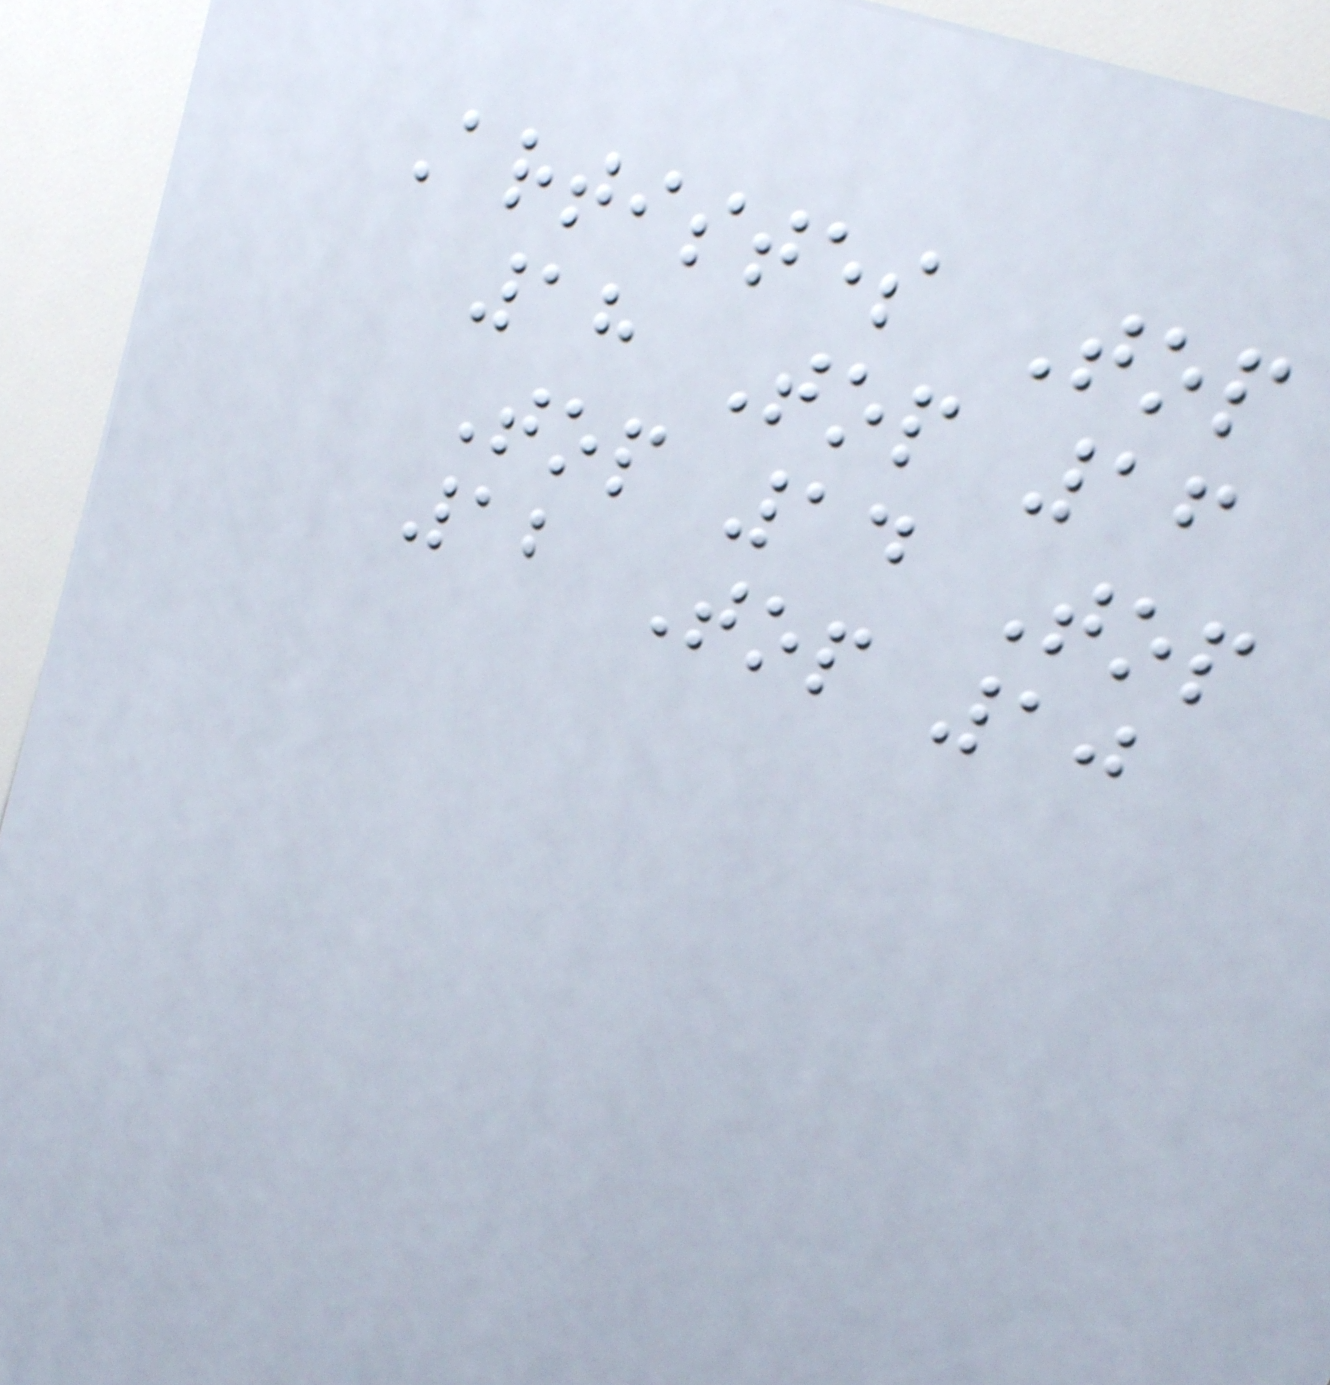Artistes Top
18 Top 16
Top 14 Top
12 Top 10
